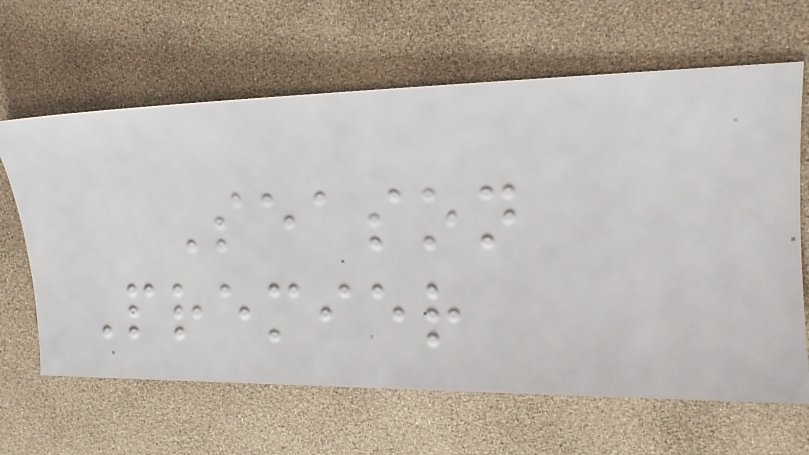Season
Premier
